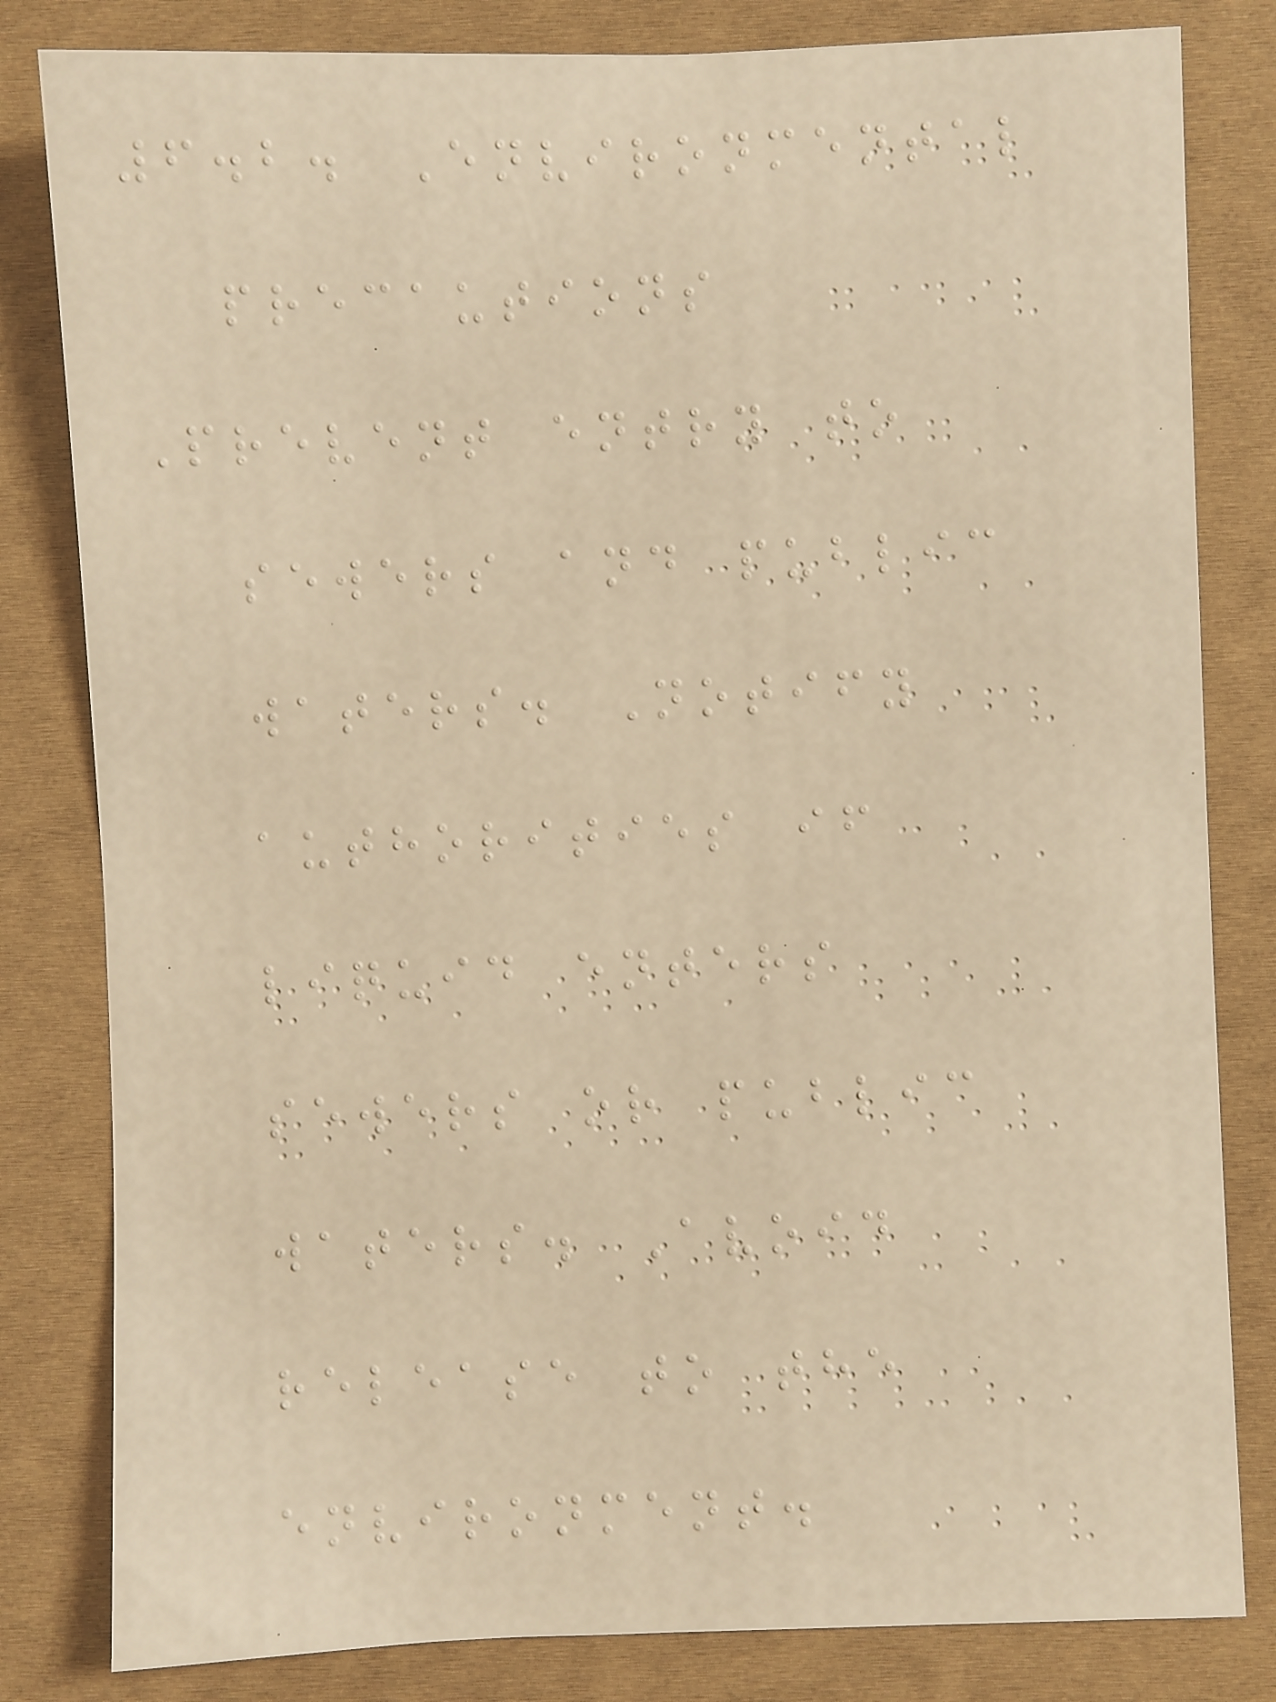6.2. Environmental
precautions
Prevent entry to
sewers and public
waters. Notify
authorities if
liquid enters
sewers or public
waters. Avoid
release to the
environment.
